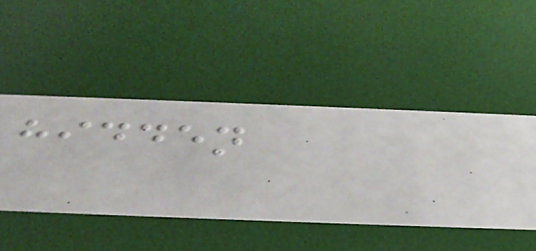hidden
